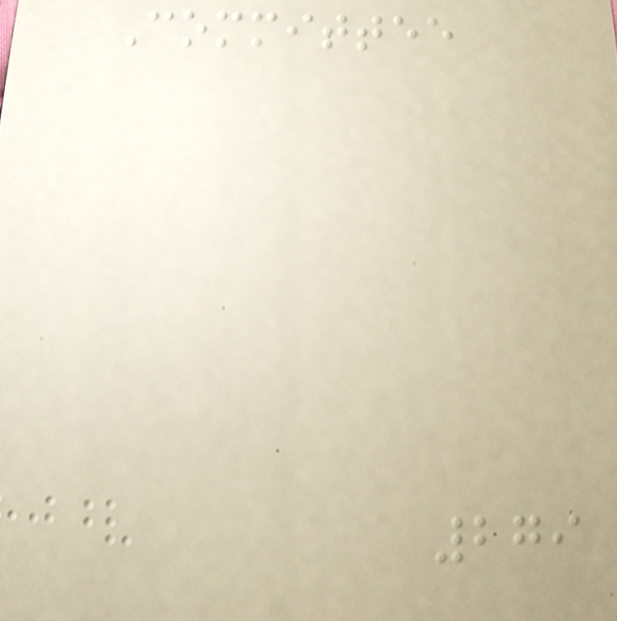Committee
279
